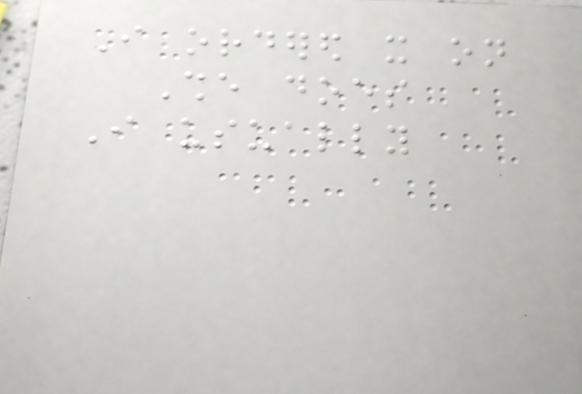I ordered it on
She does
I usually
